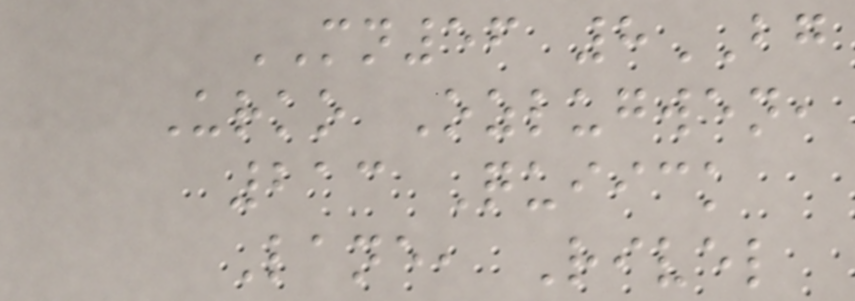MN56 8BG
Urko Ozlugwen,
213 Quiick
Lane, Rivel
